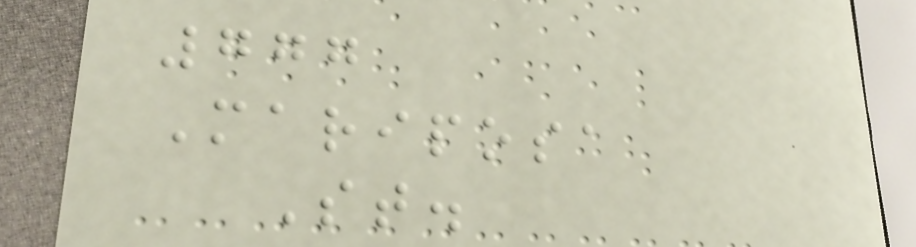777
Mariposa
St.
